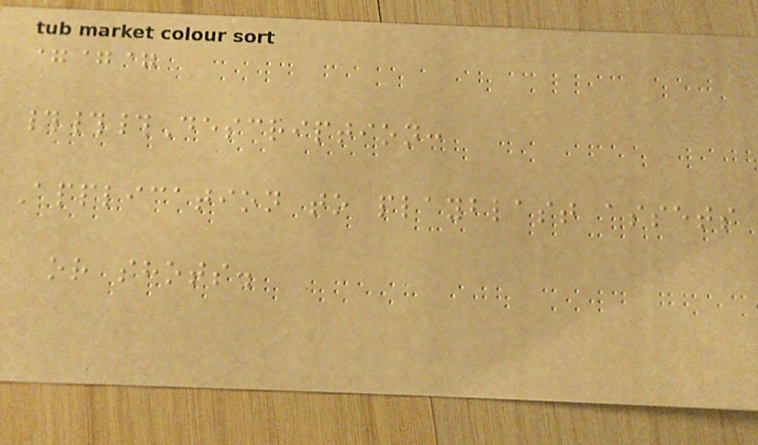===
###Description:
Application to playblast assets
or shots.
